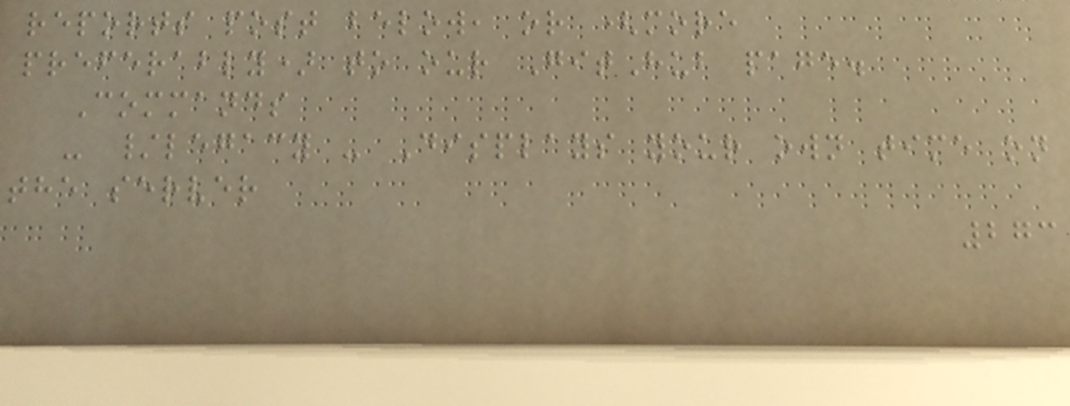reports post below, or (more
preferably) to our GitHub page.
Commands
- /legacy - Displays your own time on
the server
273
